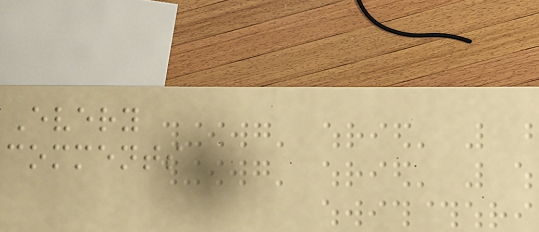Every
comments
